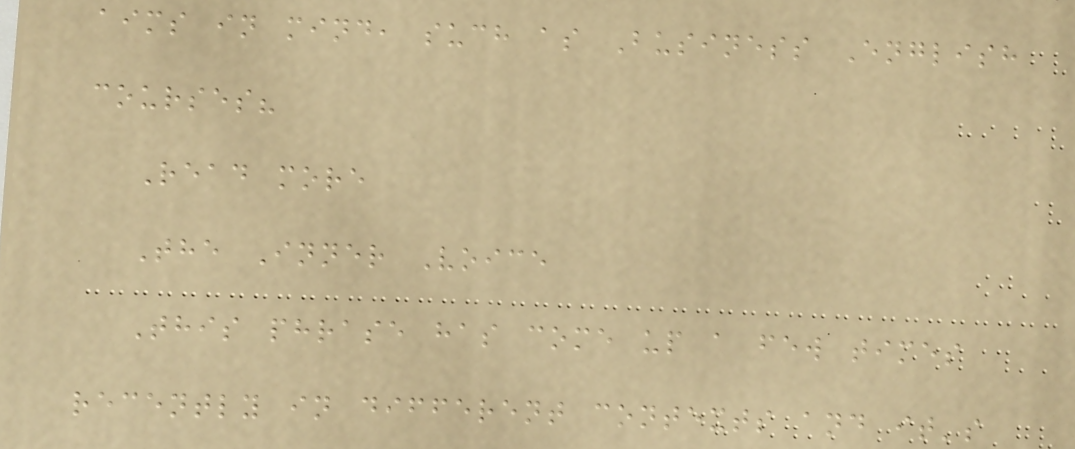aims in mind, such as Business English
courses?
Read more
The Inner Voice
This phrase has come up a few times
recently in different contexts and it's
